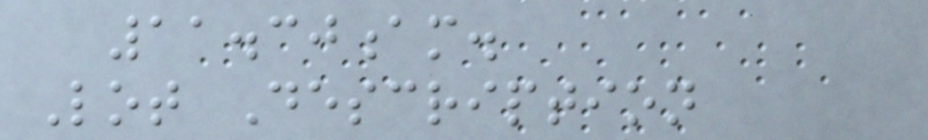11.30am.
Lot Description
